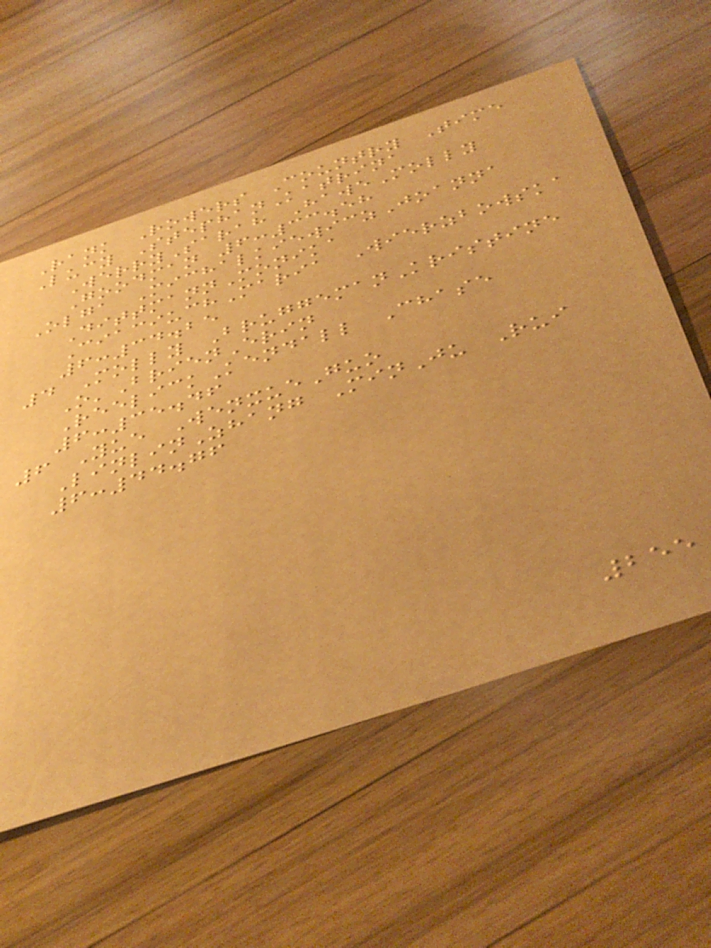Rank Rowers Country Time
Lucy StephanKatrina
WerrySarah HaweMolly
Goodman 6:33.58
Olga MichalkiewiczJoanna
DittmannMonika
CiaciuchMaria Wierzbowska
6:34.25
4 Molly BruggemanKristine
O'BrienErin
ReelickKendall Chase
6:35.46
6 Yue WenxueGuo
LinlinZhang MinJu Rui
6:44.76
255
